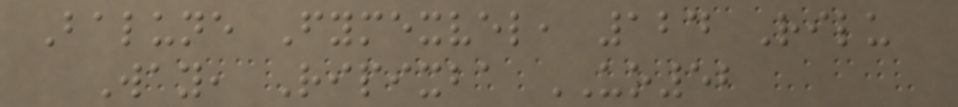Balune Fymexvel, 124 Rilu
Way, Ripixba UO52
